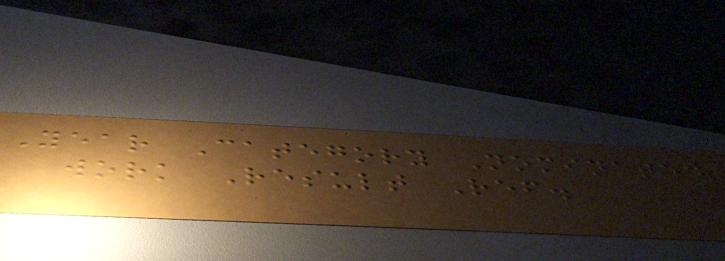Year Category Nominated
work Result Ref.
